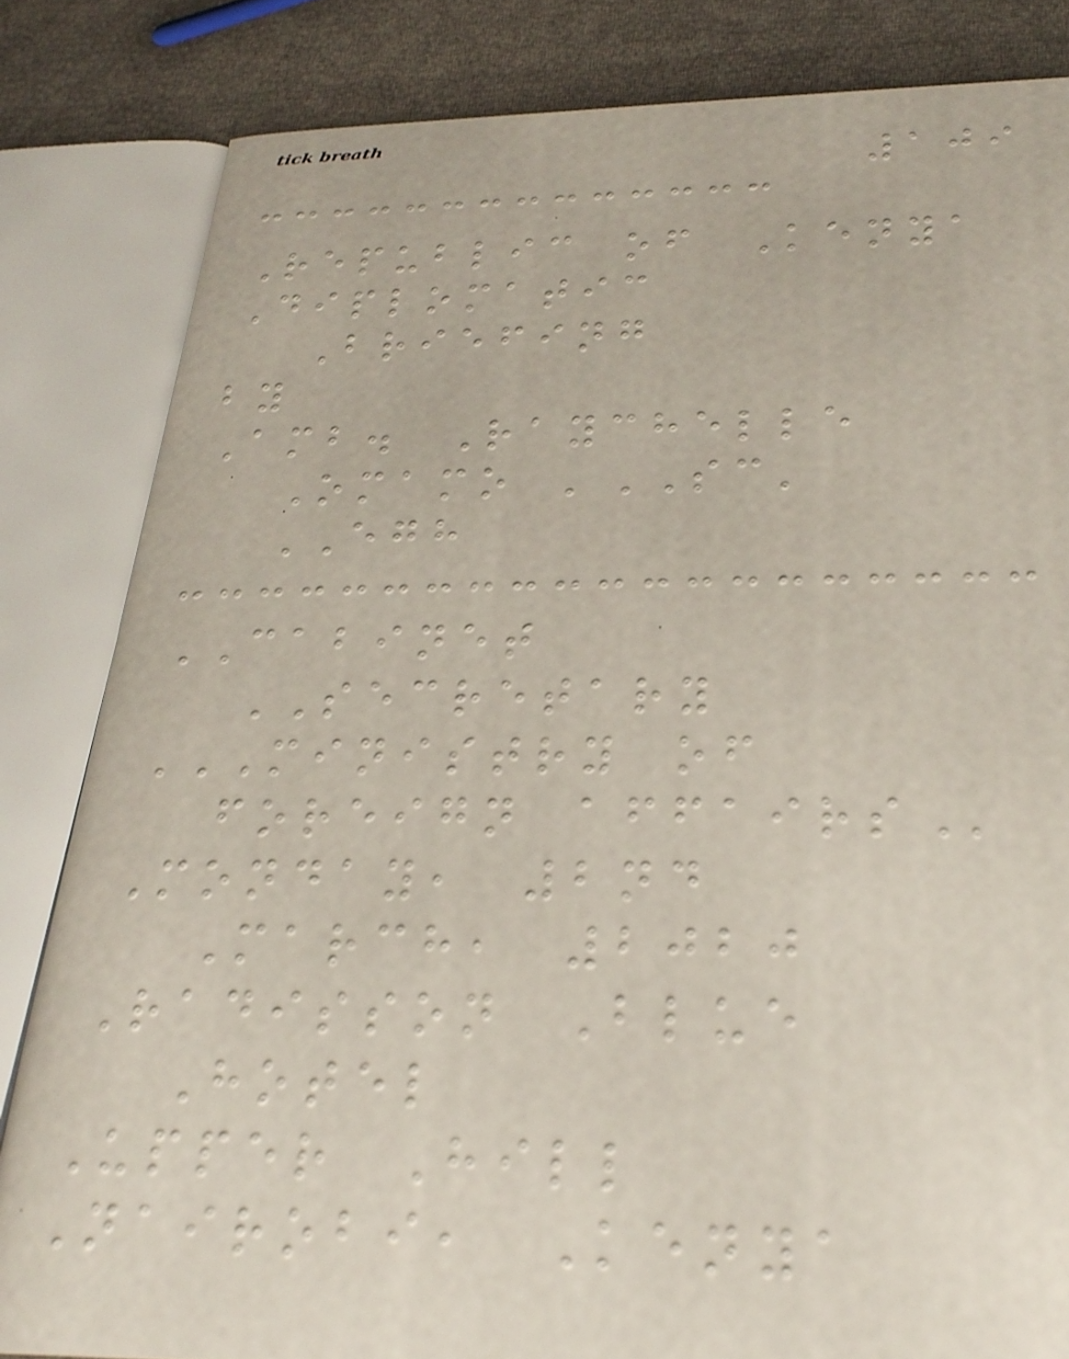109
Republic of Kenya
Diplomatic
Briefing
by
Amb. Raychelle
Omamo 'SC'
EGH
CABINET
SECRETARY
MINISTRY OF
FOREIGN AFFAIRS
Monday, 2nd
March, 2020
Radisson Blue
Hotel
Upper Hill
Nairobi, Kenya
